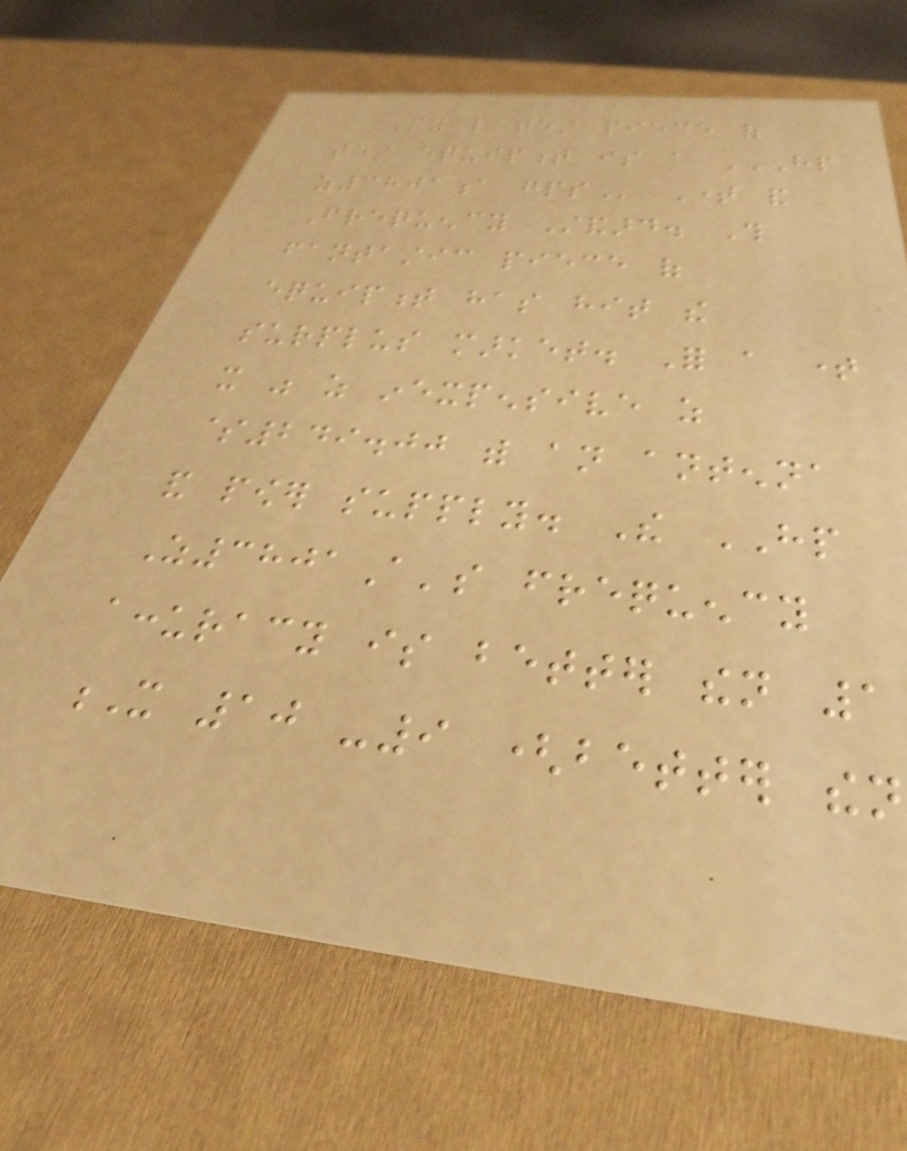My latest piece of
test equipment is a HP
Z3801A GPS Time and
Frequency Standard. This
fantastic piece of
equipment has hit the
surplus market. For a time
it was as inexpensive as
$249.00 with an antenna
and power supply. The HP
Z3801A's frequency
accuracy is better then 1
X 10 -9 (better then
